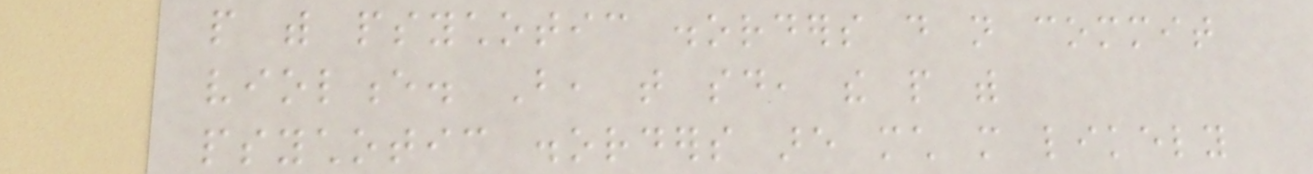people with psychotic disorders do not commit
violence. But, that said, the people with
psychotic disorders are much more likely
